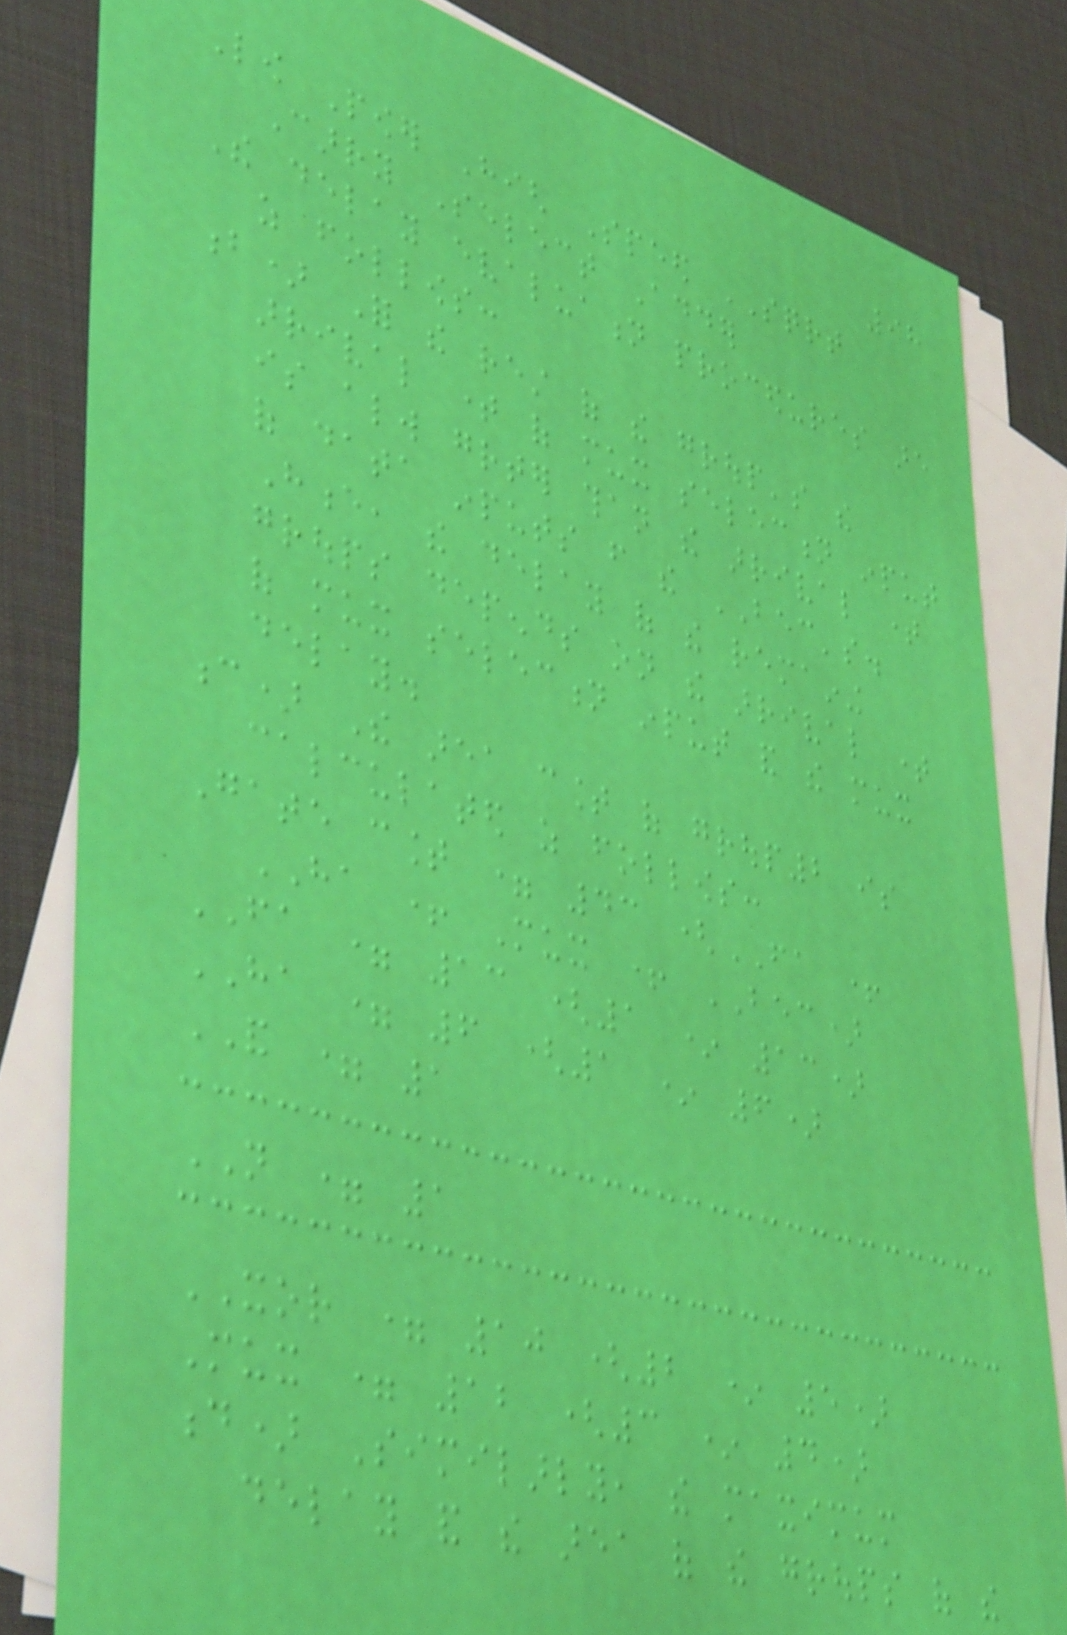98
Low Power High Speed SQRT
Carry Select Adder
The delay evaluation procedures are
as follows:
b) For the rest of the group's the
arrival time of mux selection input
is always greater than the arrival time
of data inputs from the BEC's.
Hence, the delay of the remaining
groups depends on the arrival time
of mux selection input and the mux
delay.
c) The area count of group2 is
calculated as follows:
Gate count = 43 (FA +
HA + Mux + BEC)
FA = 13 (1 * 13)
HA = 6 (1 * 6)
AND = 1
NOT = 1
XOR = 10 (2 * 5)
Mux = 12 (3 * 4)
d) Similarly, the maximum
delay and the area of the groups of the
